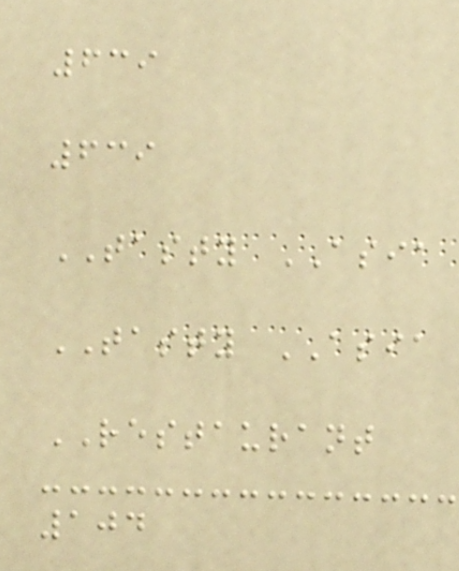639
639
TASTY ASIA
TASTY ASIA
RESTAURANT
104
